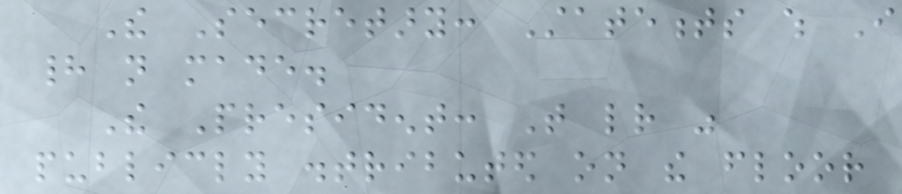The Secretary: Statements which I
had not made.
The President: That letter was
publicly distributed on the floor
